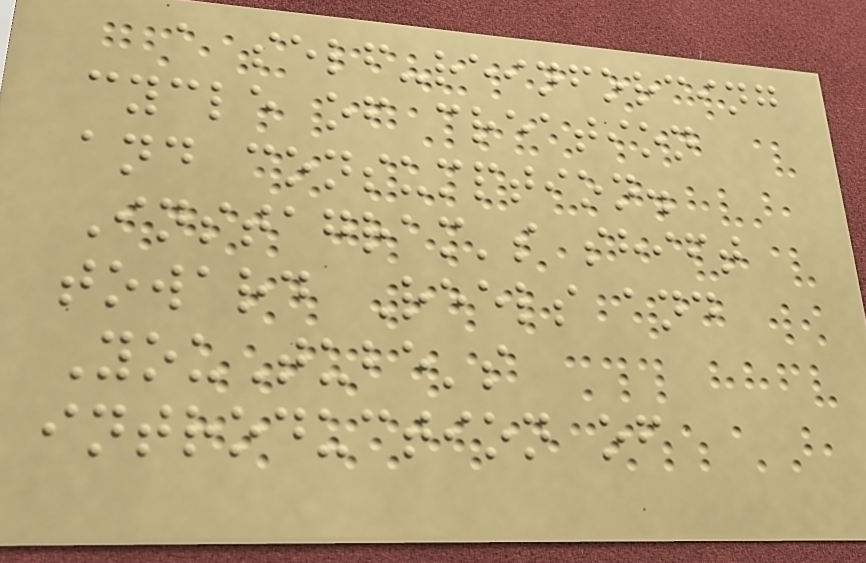a self-reinforcing
cycle of creation
and consumption.
Instagram's shift
toward Reels and
YouTube's
introduction of
